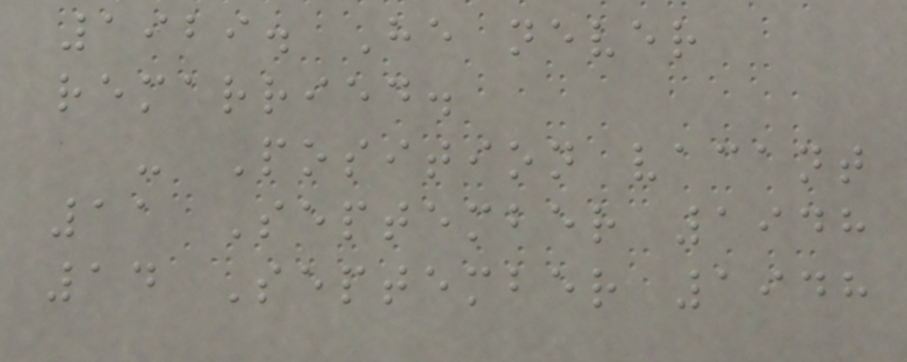1929. He never
remarried.
- Position vacant
11 September 1948
14 September 1948
